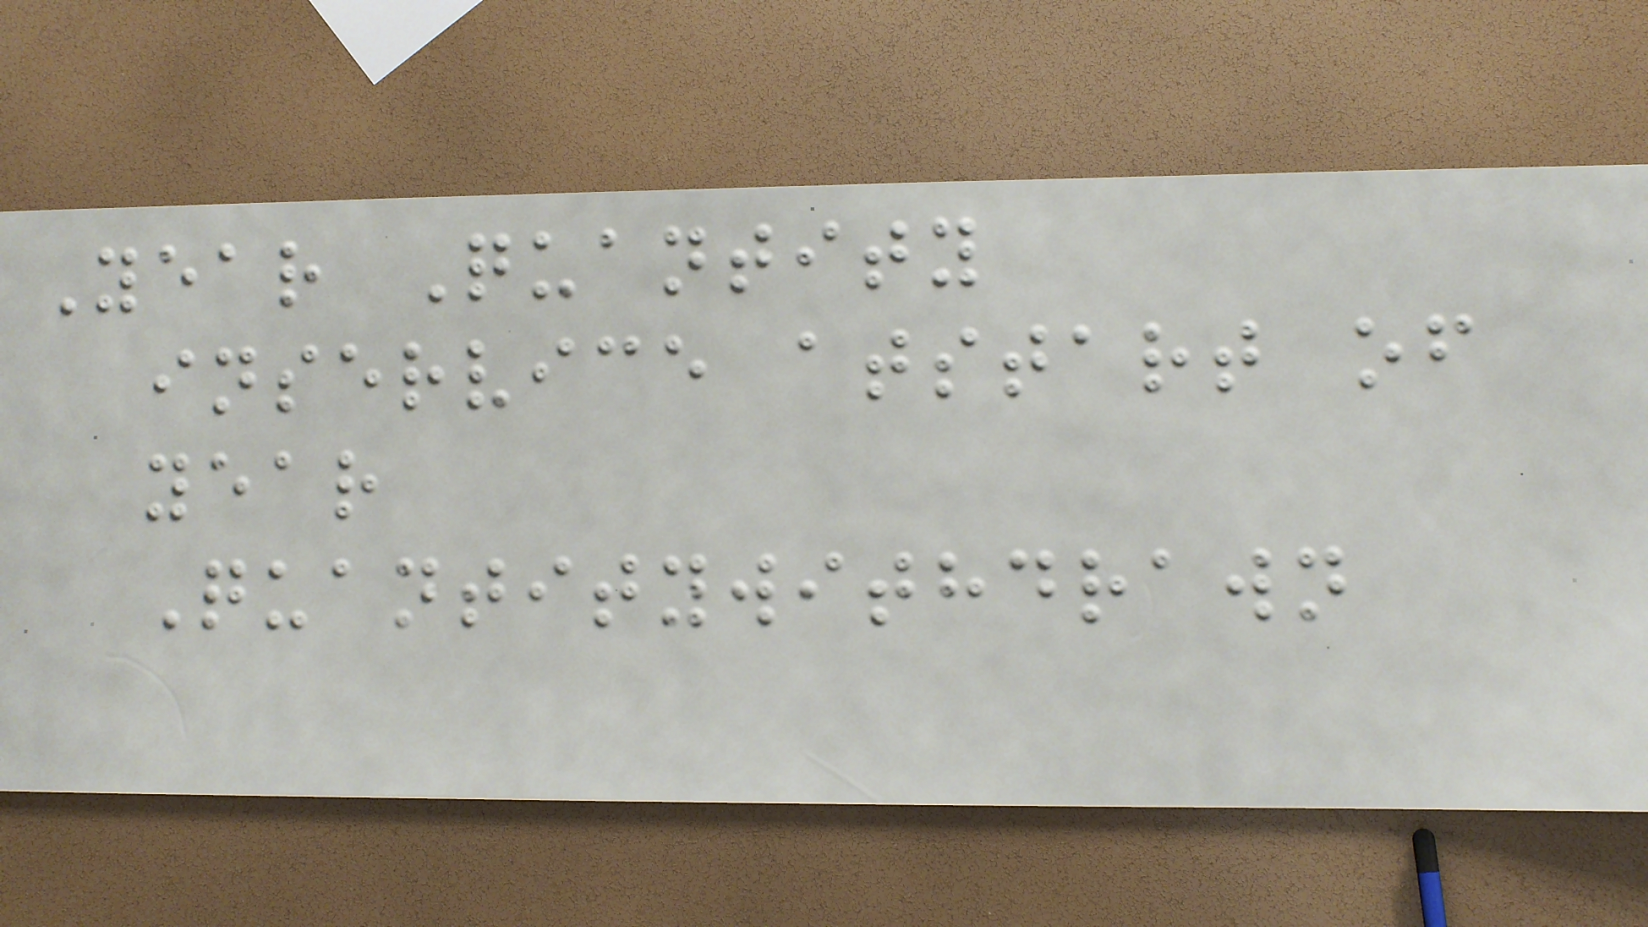Year Quantity
inservice atstart of
year
Quantitywithdrawn
